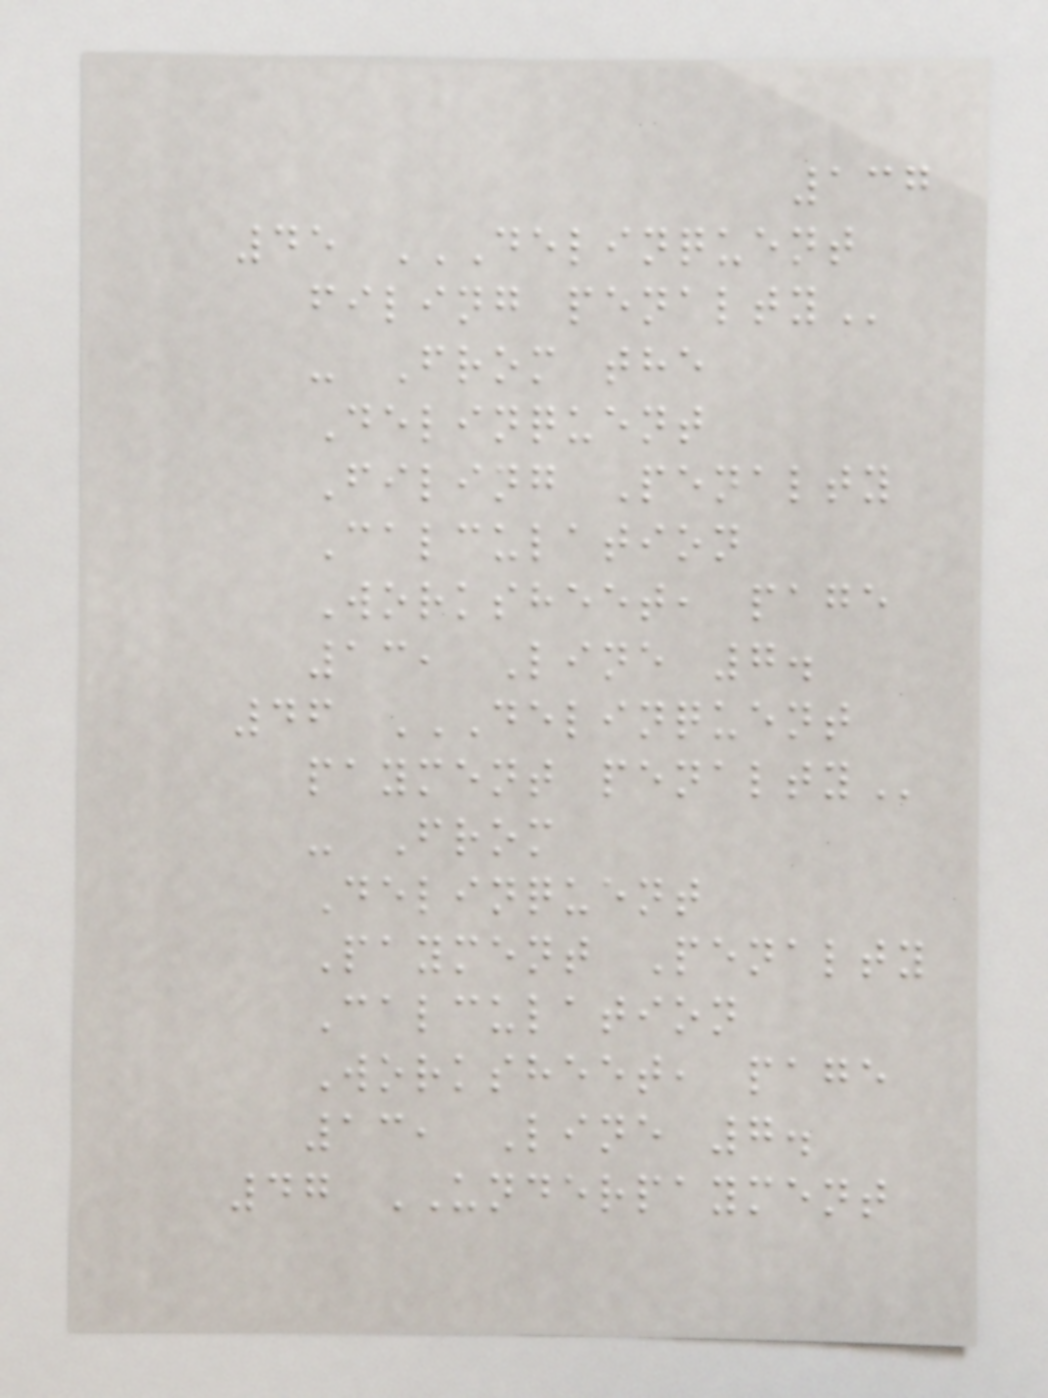137
45 DELINQUENT
FILING PENALTY
- From the
Delinquent
Filing Penalty
Calculation
Worksheet, page
13, Line 7.
46 DELINQUENT
PAYMENT PENALTY
- From
Delinquent
Payment Penalty
Calculation
Worksheet, page
13, Line 7.
47 UNDERPAYMENT
